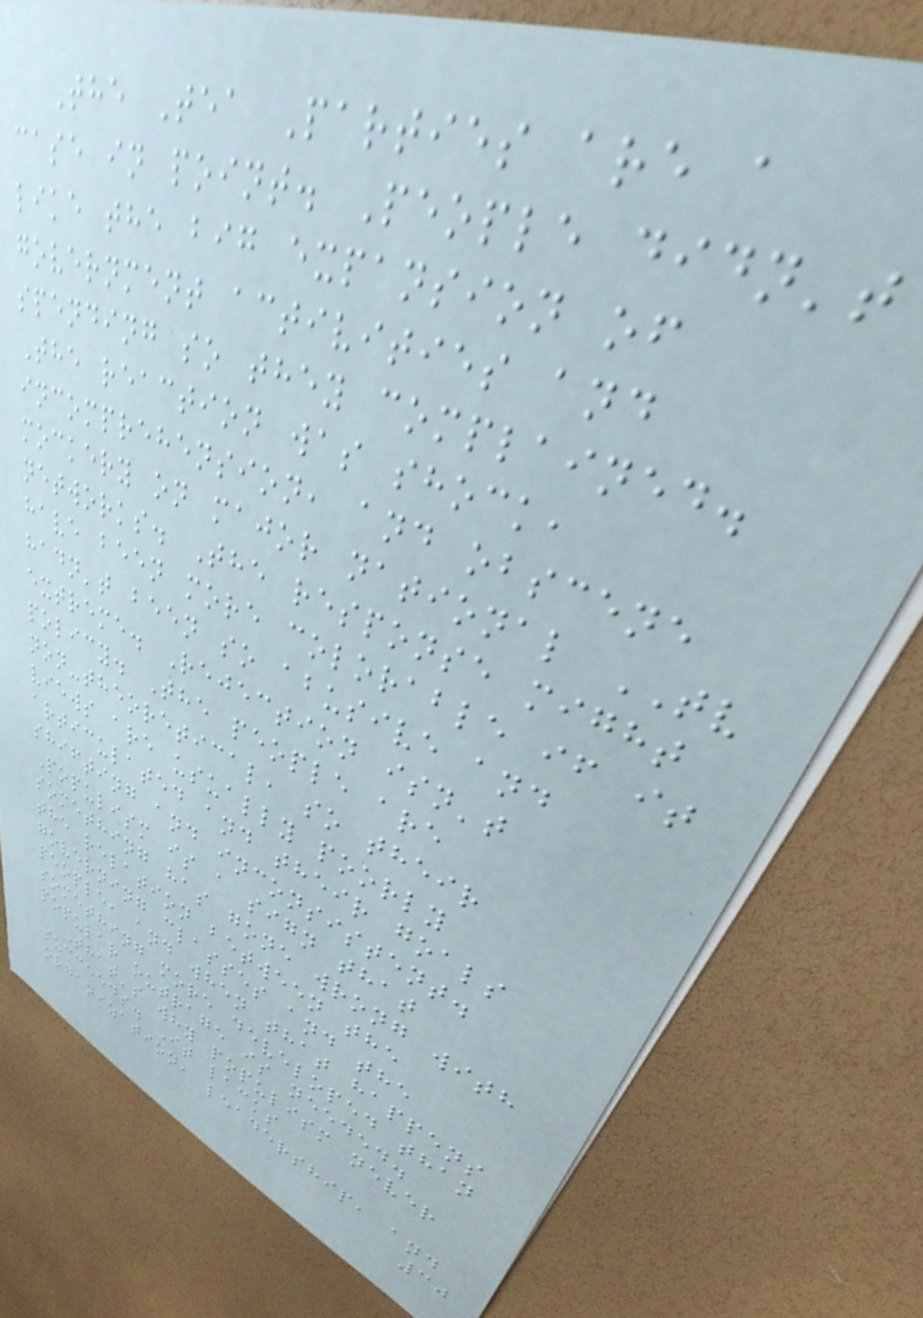The Tea Parties are a
case in point. People didn't
like the big expansion of
government activities and
spending so they complained.
The reaction was shock,
incomprehension, and obscene
mockery on major national TV
networks. The response might
have been more colorable if it
hadn't been so abusive and
extreme. Rejection isn't
policy. The people are
non-theoretical, so their
views are usually poorly
articulated and their goals
shifting and inconsistent.
Populism is a sign that
something has gone wrong with
the relation between the
governing classes and the
people, and when that happens
something more developed than
popular outrage is needed.
That's why populism never
succeeds. It lacks
organization, leadership, and
30
